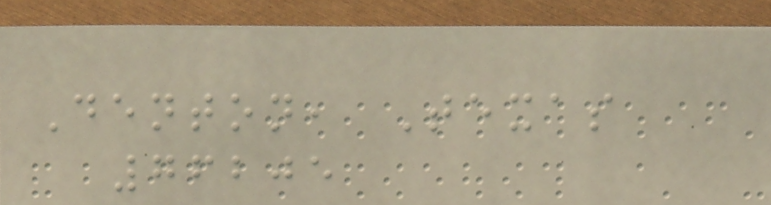Denton, Texas
76205
